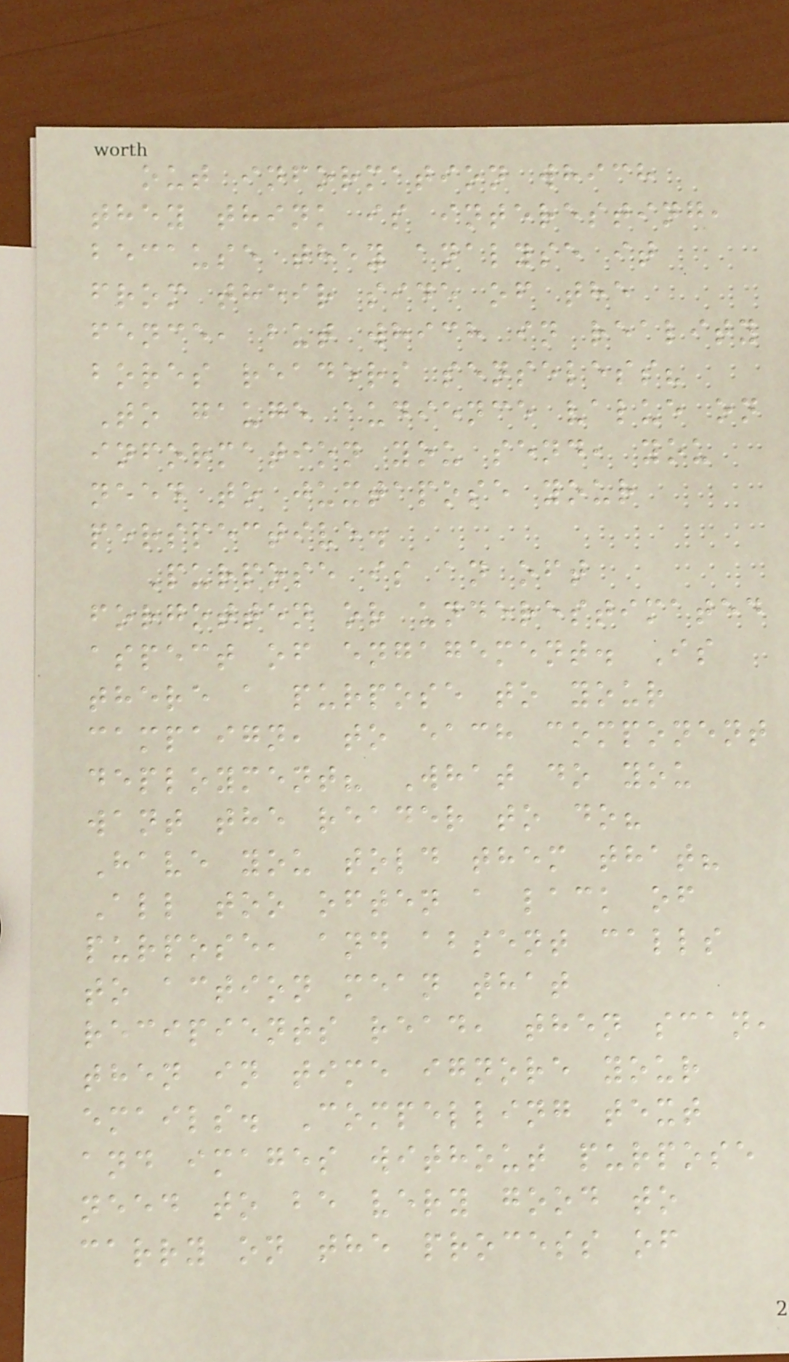out information which
they think is interesting,
because they analyse it
from their side of the
fence, but which in reality
bores readers senseless?
To gauge audience value on
information you send, you
need to juxtapose your
perspective.
Purpose is an oft
forgotten or underestimated
aspect of engagement. Is
there a purpose to your
campaign, to each component
deployment? What do you
want the reader to do?
Have you told them that?
All too often a lack of
purpose, and absent calls
to action mean that
recipients read, then scan,
then in time ignore your
emails. Compelling text
and images without purpose
need to be very good to
carry on the process of
